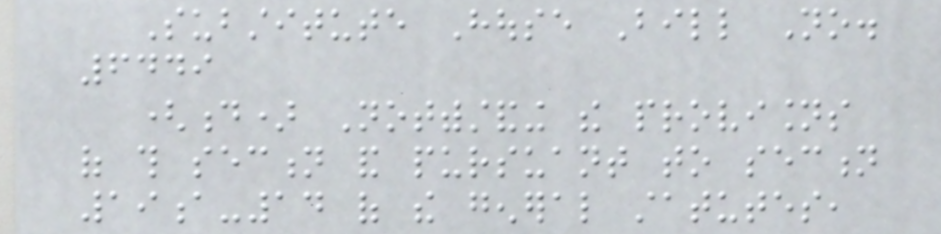Substitute House Bill No.
6449
(d) Notwithstanding the provisions
of this section and pursuant to section
19a-14 of the general statutes,
